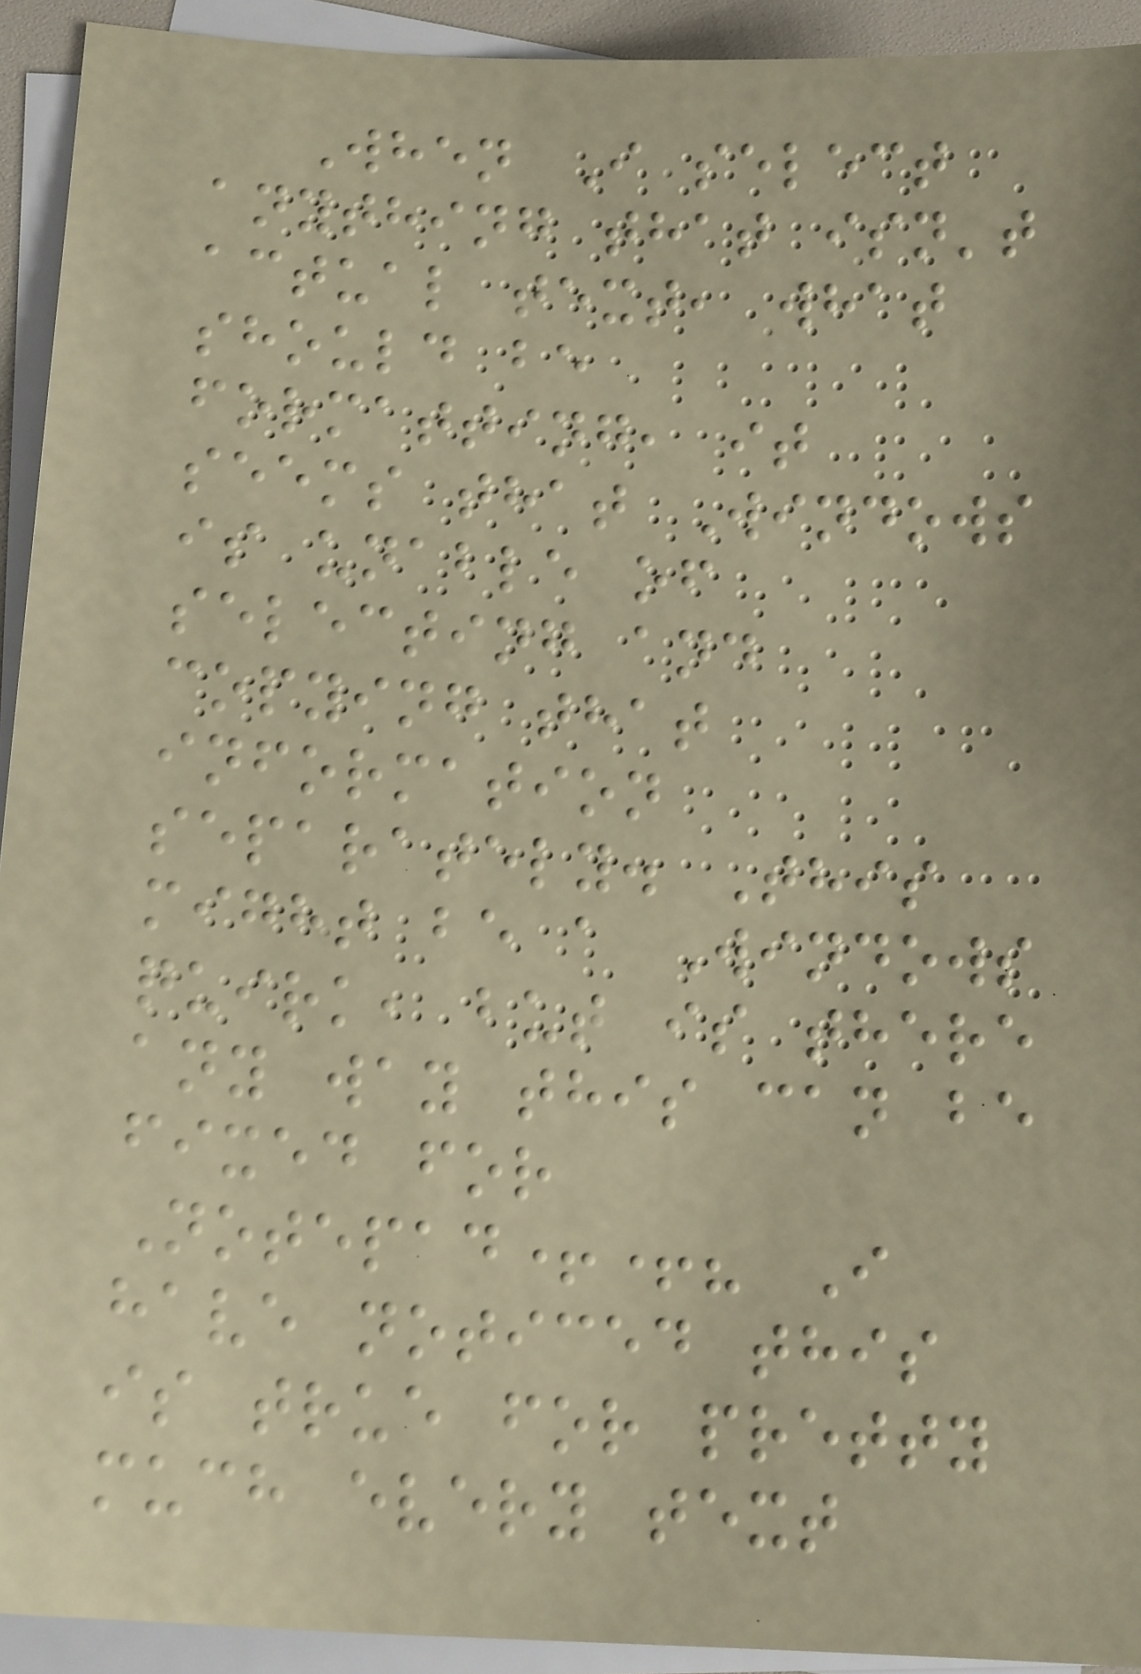When I select
anything that isn't
actual text, what
should be
formatting, it
seems that Windows
is unable of
selecting and
copying that
information
separately. This
might be a Windows
quirk, but is there
any way this can be
fixed for
Notepad++? I
have noticed this
is true for pretty
much every text
